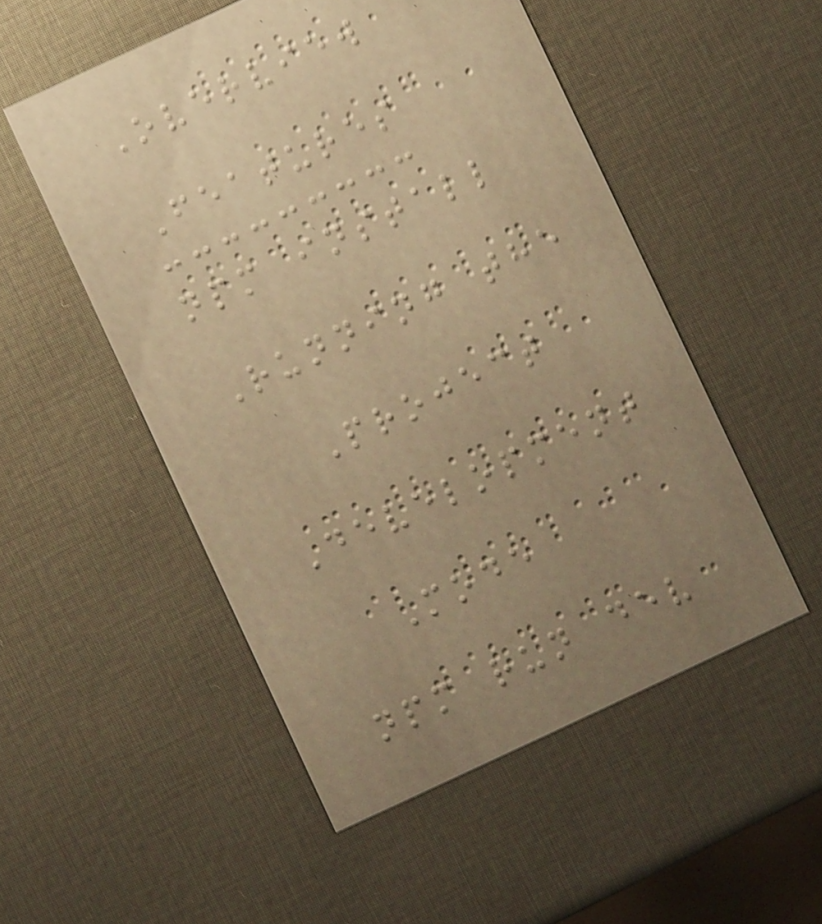Overview
Features
npm install
Running the
Project
Development
Mode
npm run dev
